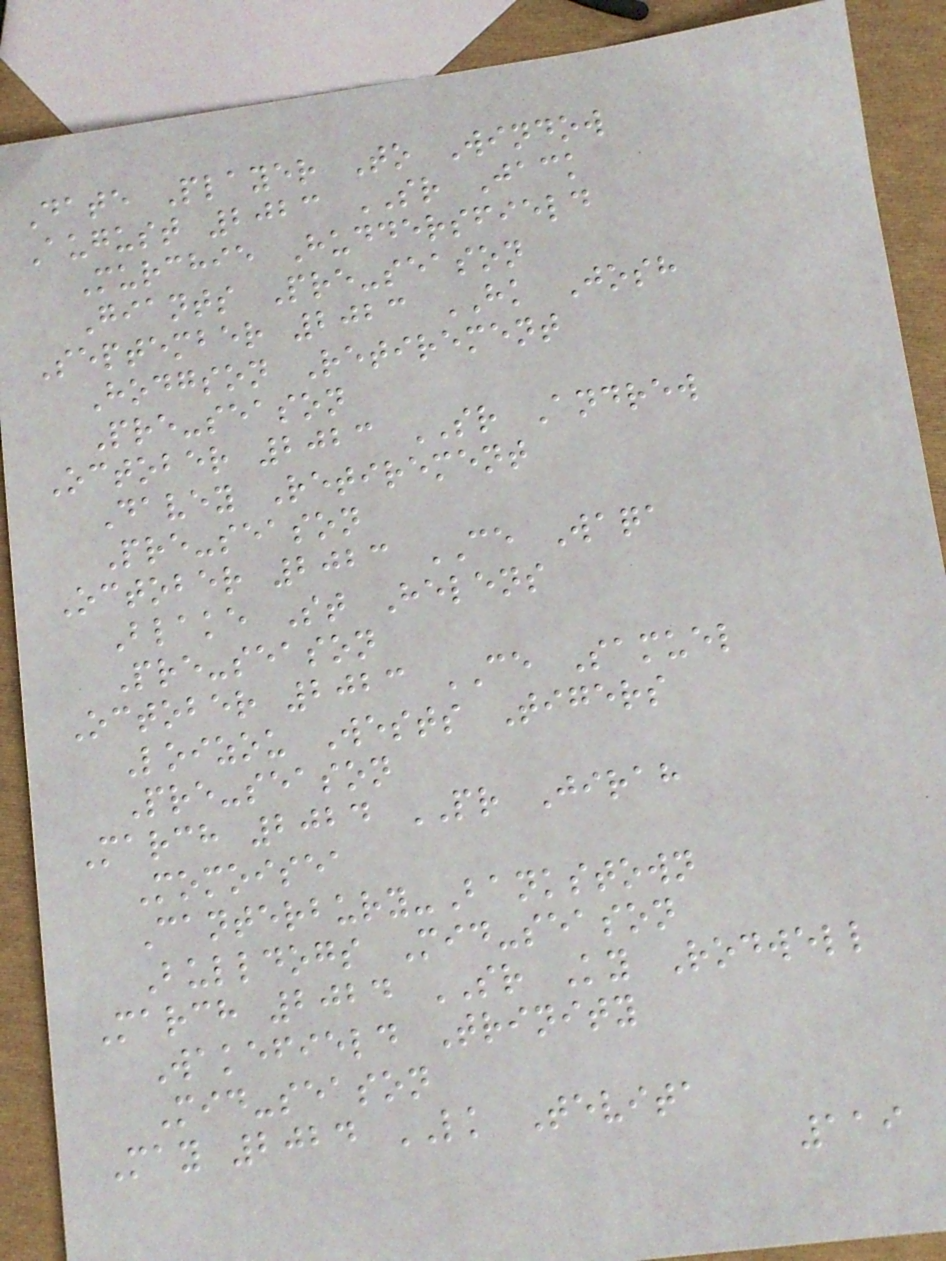Date Player To Window
August 2023 SR Jack
Murchie Huddersfield
Giants Pre-season
September 2023 HK Josh
Hodgson Retirement
Pre-season
October 2023 SR Andrew
Davey Retirement
Pre-season
October 2023 CE Waqa
Blake St Helens
Pre-season
October 2023 CE Samuel
Loizou Wests Tigers
Pre-season
March 2024 PR Jirah
Momoisea
Canterbury-Bankstown
Bulldogs Mid-season
March 2024 SR Ky Rodwell
Wakefield Trinity
Mid-season
May 2024 LK Tevita
119
